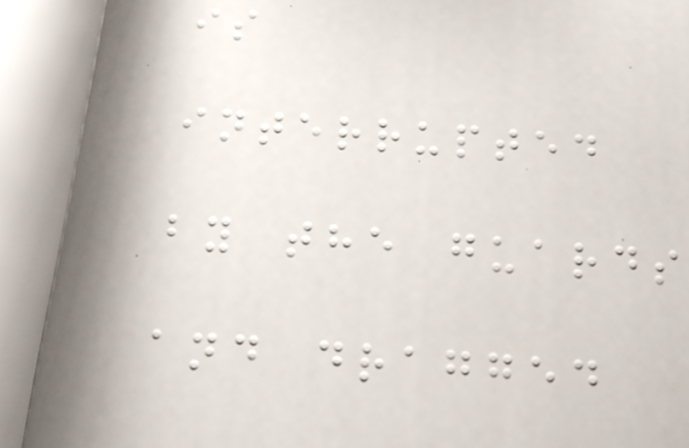is
interrupted
by the guards
and dragged
